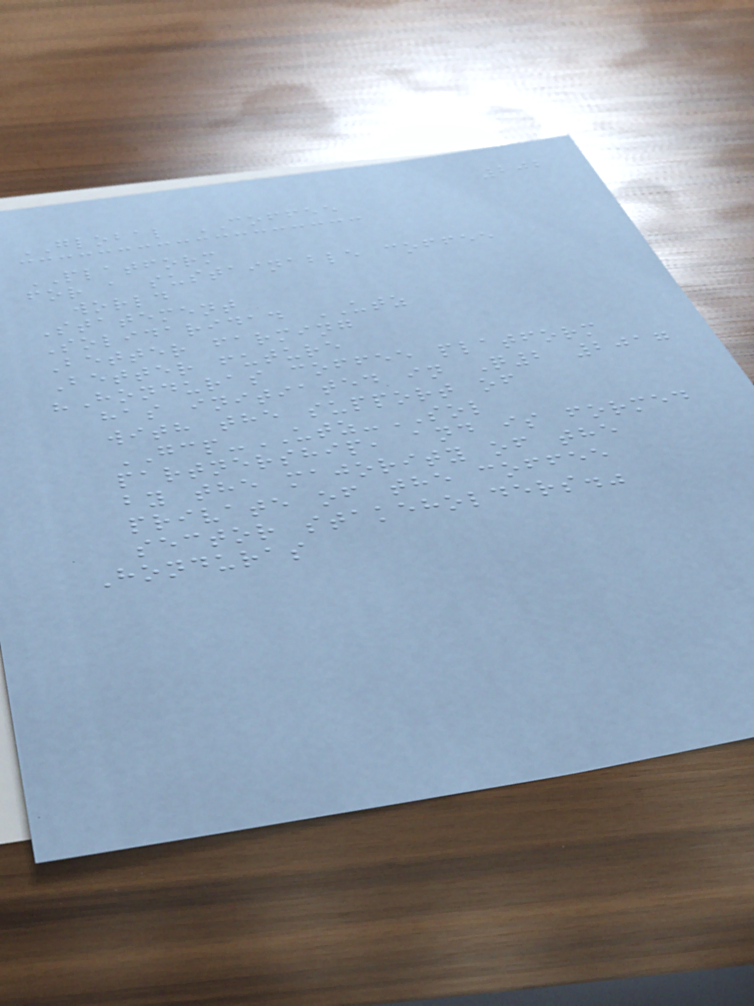202
GLOBAL COFFEE
PLATFORM
for a sustainable coffee
world
Statement
Solidaridad UTZ
Better farming
Better future
"Honduras coffee platform
has initiated in Q2 2017
with the support of
GCP-UTZ-SOL
partnership, and is formed
by the majority of the
private of the coffee
sector stakeholders."
Honduras
